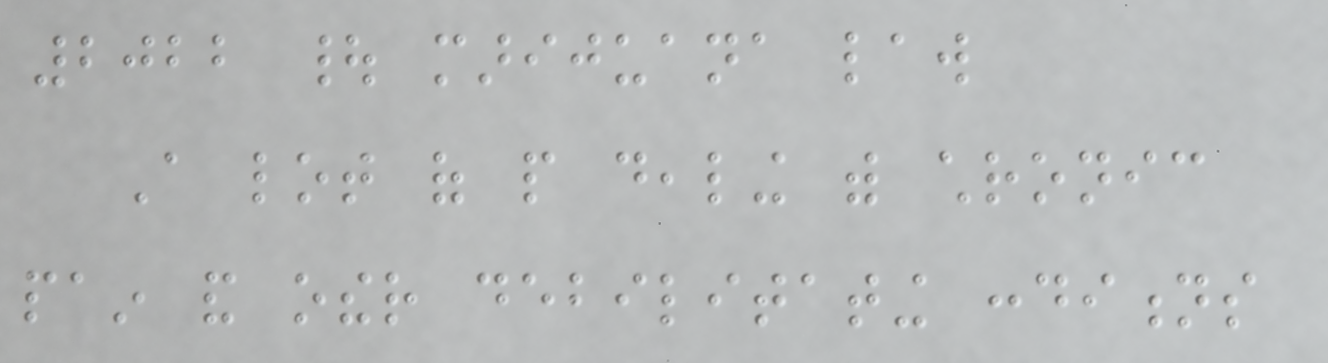2022 | marijuana law
A lot of people dealing with chronic
pain and other debilitating conditions
